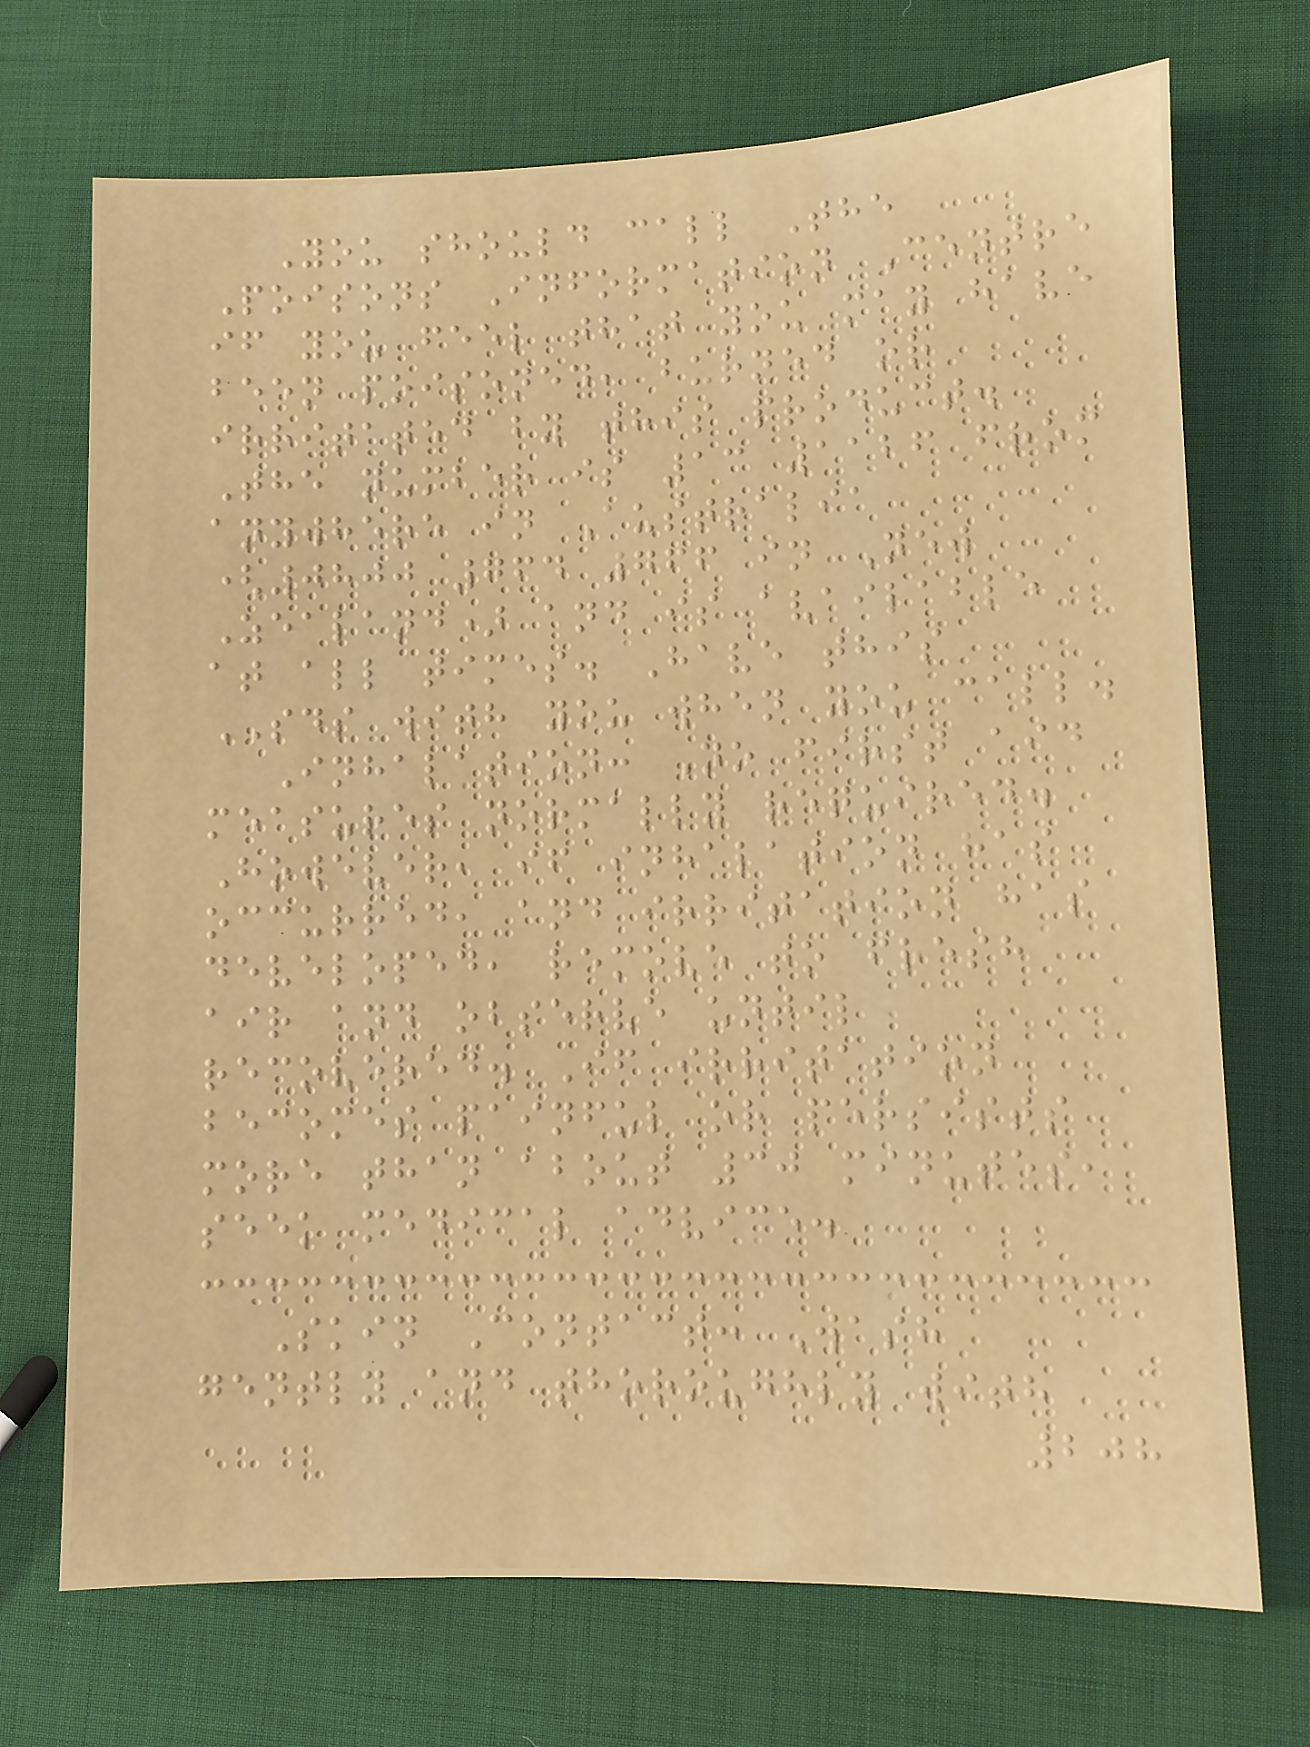You should call The
Poisons Information Centre
if you feel that you may have
been poisoned, burned or
irritated by this product.
The number is 13 1126 from
anywhere in Australia
(0800 764 766 in New
Zealand) and is available
at all times. Have this
SDS with you when you call.
Inhalation: No first aid
measures normally required.
However, if inhalation has
occurred, and irritation has
developed, remove to fresh
air and observe until
recovered. If irritation
becomes painful or persists
more than about 30 minutes,
seek medical advice.
Skin Contact: Wash
gently and thoroughly with
208
